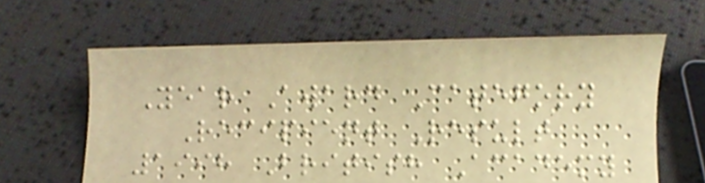Year Award Category
Recipient Result
1998 British Academy
